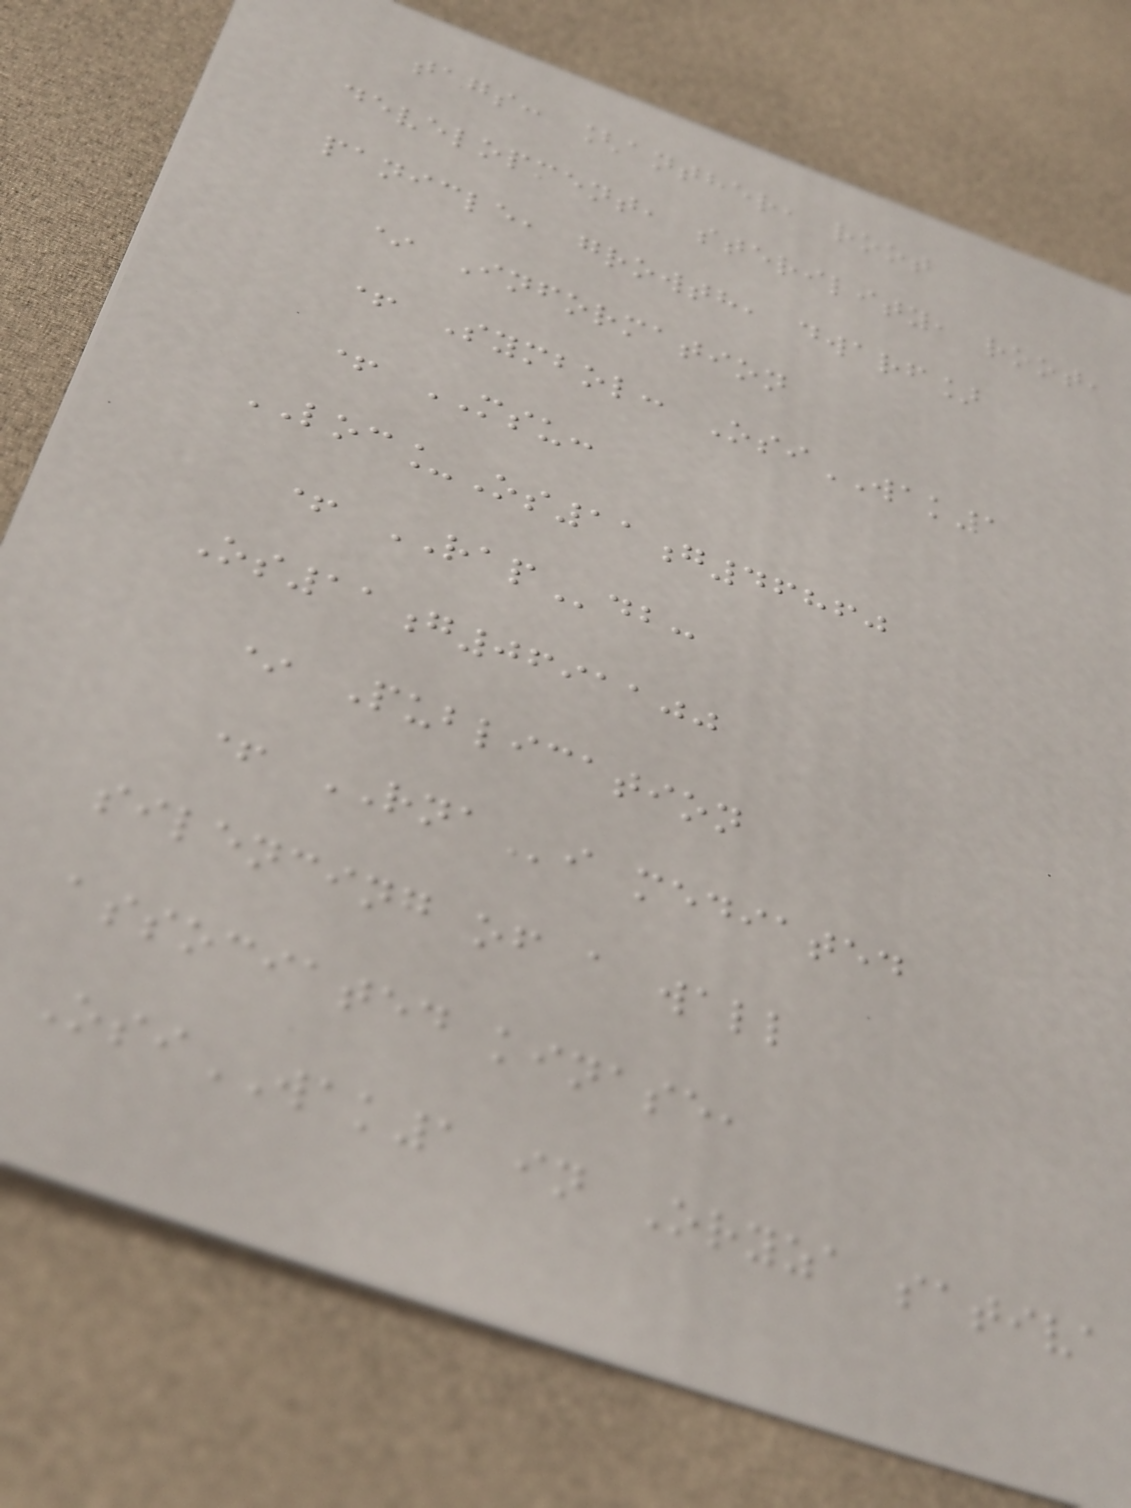tags: [anther, root
development, sterility, root,
panicle, growth, dwarf]
* Information
+ Symbol: OsiWAK1
+ MSU:
LOC_Os11g46860
+ RAPdb:
Os11g0691100
* Publication
+ RNAi mediated
silencing of a wall
associated kinase,
OsiWAK1 in Oryza sativa
